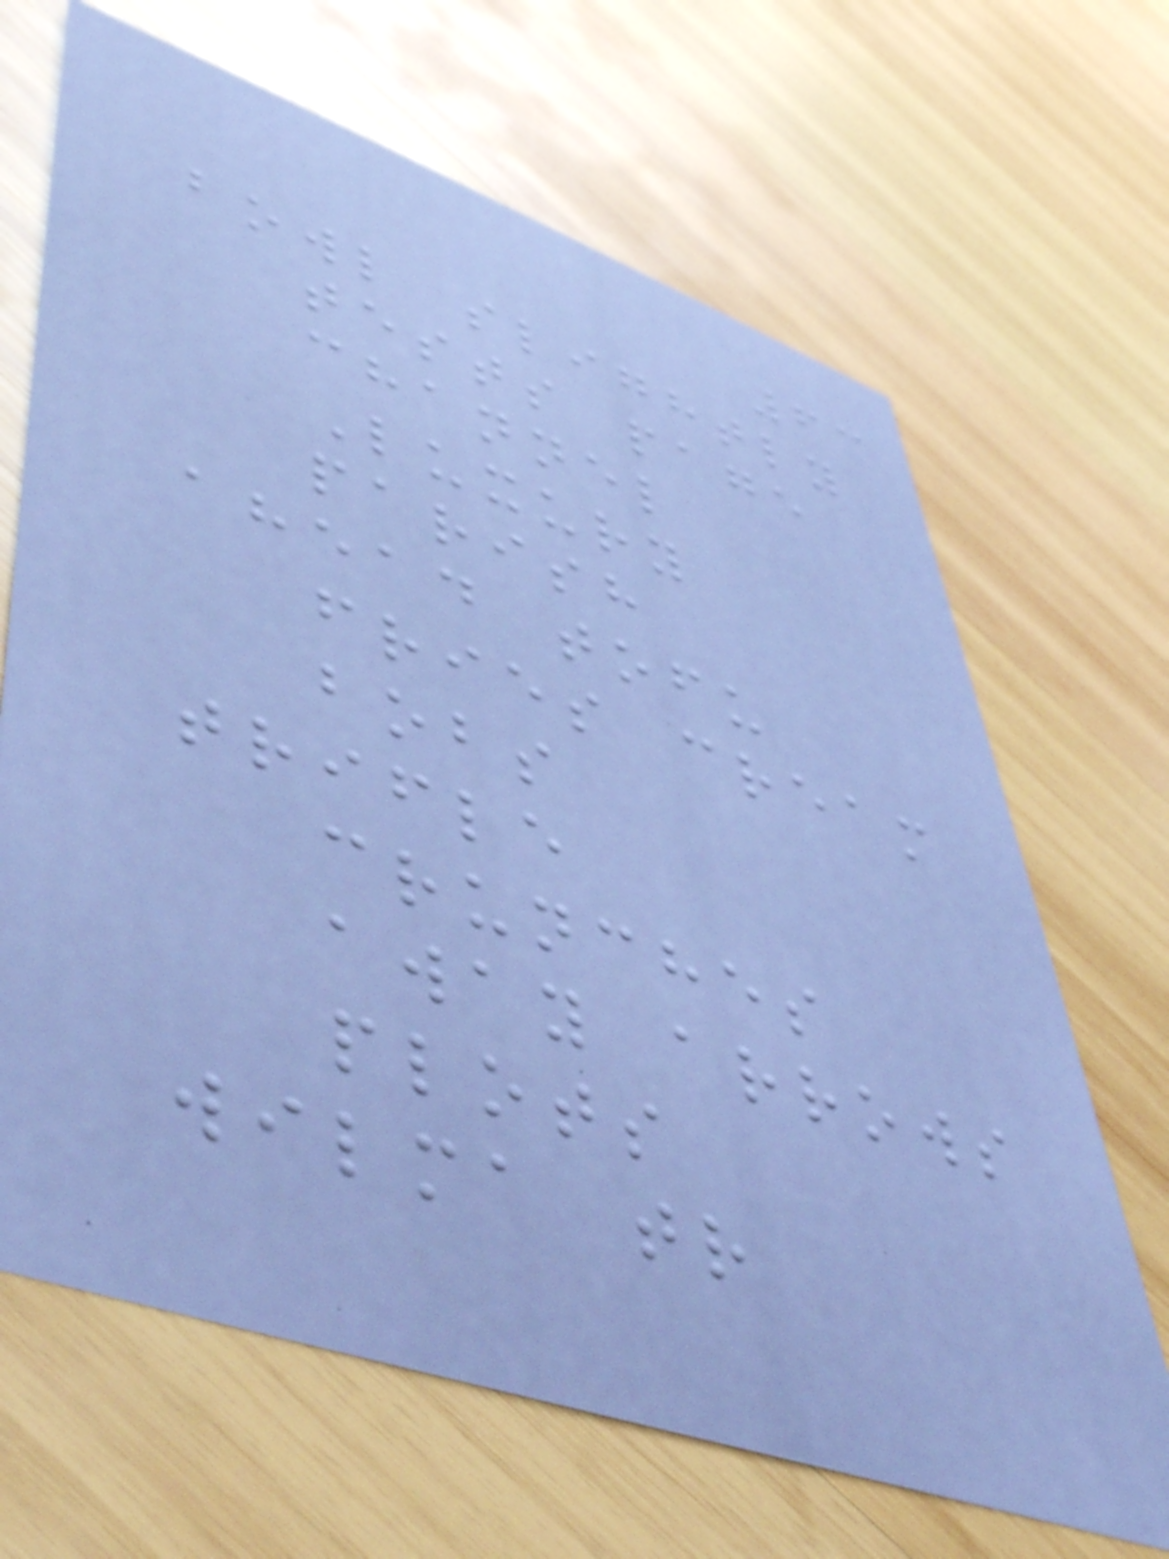63
bowl slightly
tests page
channel
Luxury
parish
ahead tofu
fries cream
bobs
trifle
crunches
away arrows
plots
wilma tr
